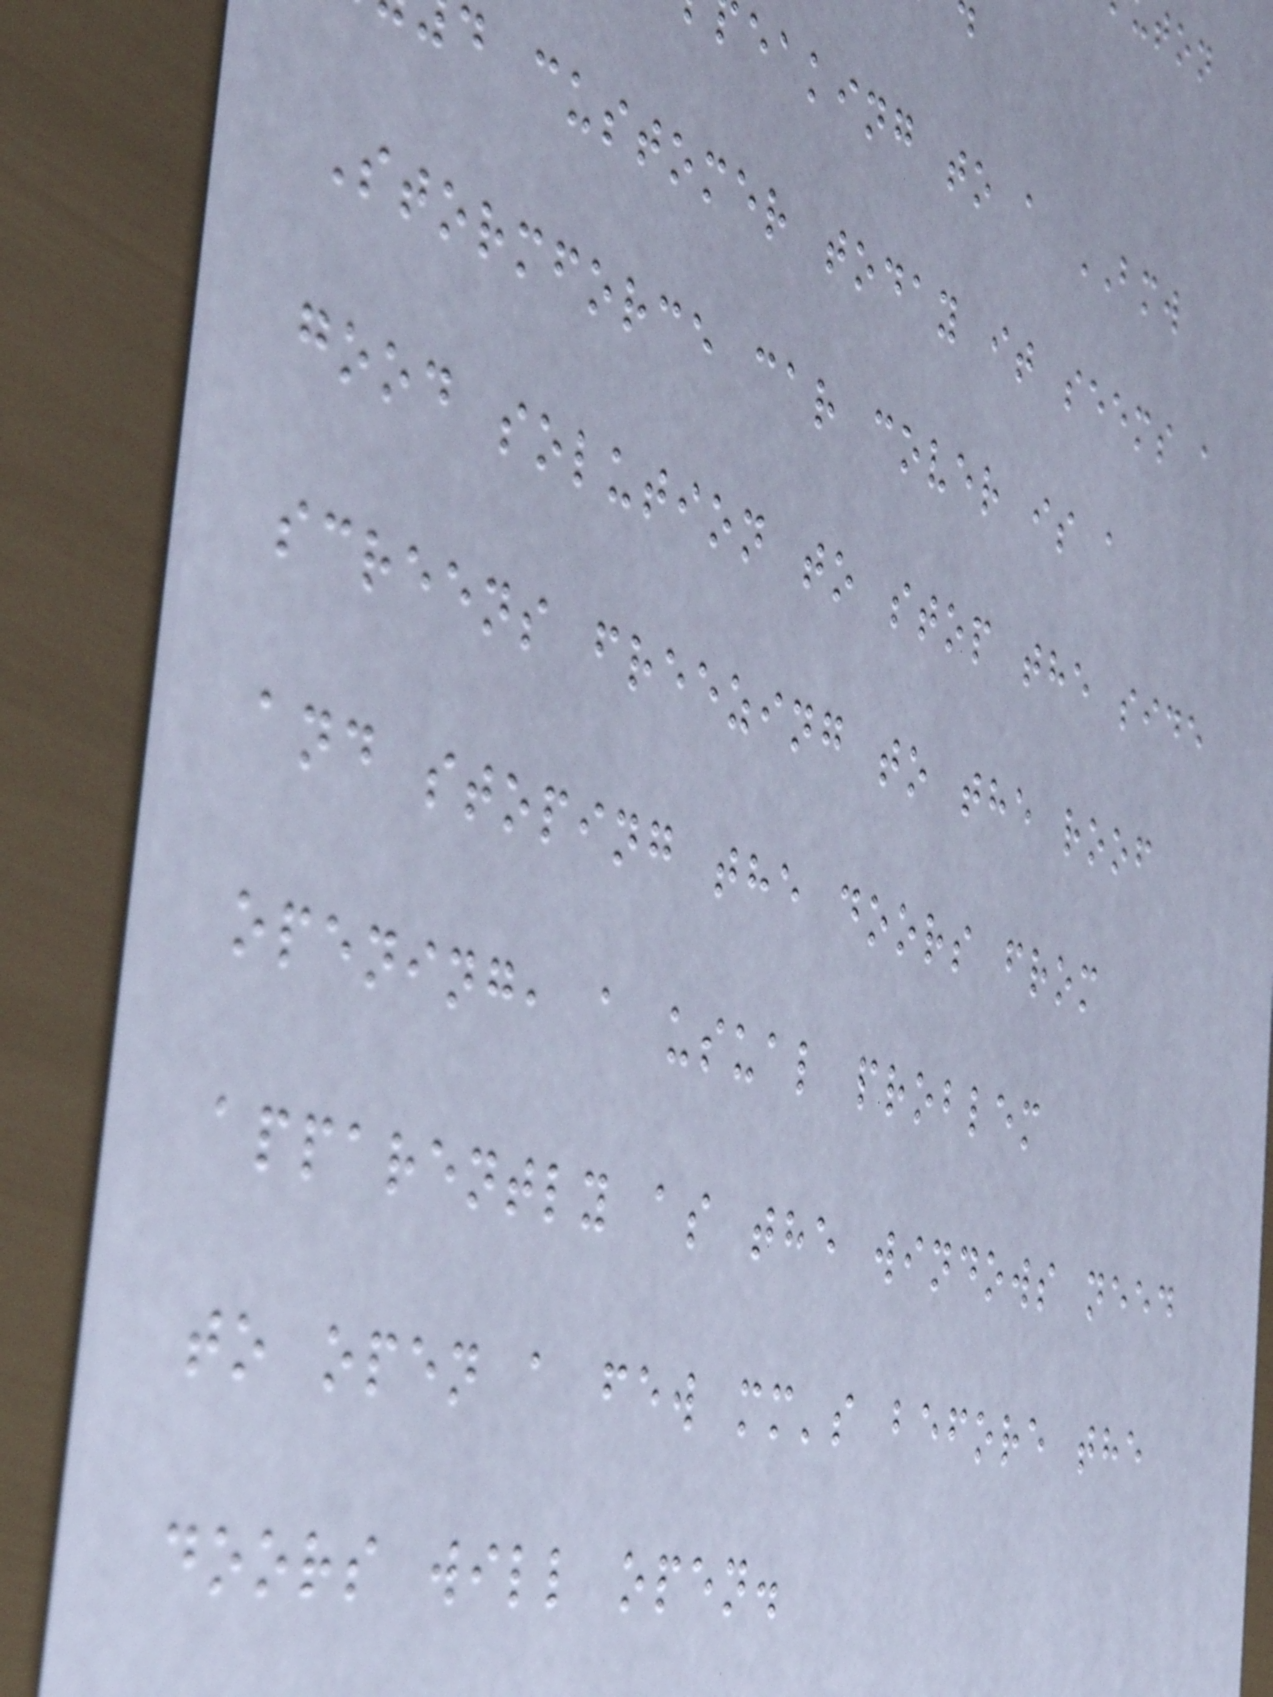eaking to a BMW
d customer today it seems a
Stormforce car cover is a
good solution to stop the side
screens freezing to the roof
and stoping the doors from
opening, a usual problem
apparently as the windows need
to open a few mm's before the
doors will open.
